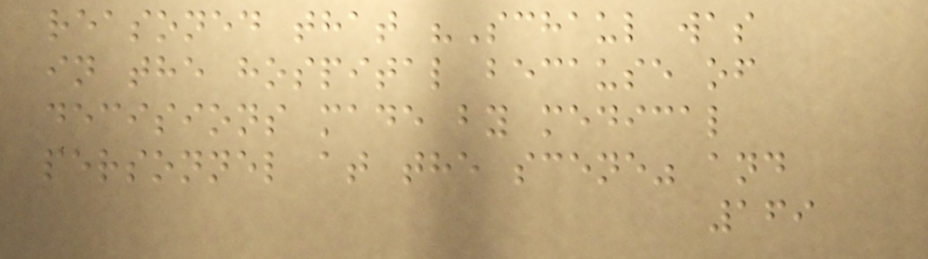reasoned that "Schaul was
in the hospital because of
decisions made by medical
personnel at the scene" and
169
